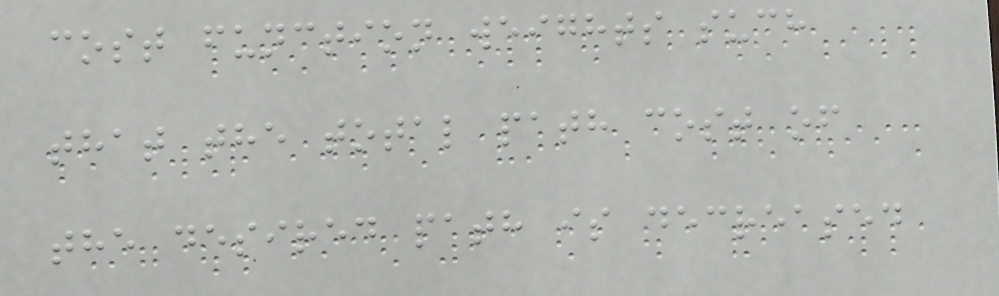cost function weights such
that the total path cost of
the desired path is decreased
